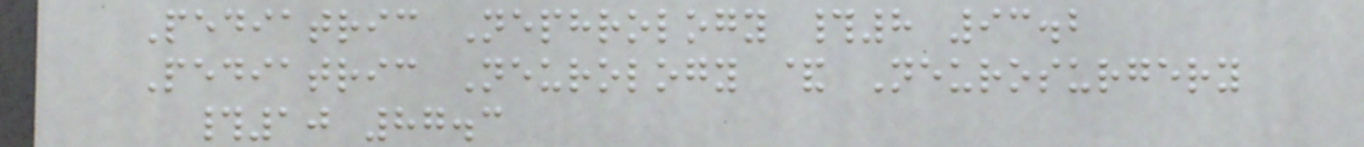Pediatric Nephrology #8 93.2
Pediatric Neurology & Neurosurgery
#10 87.3
